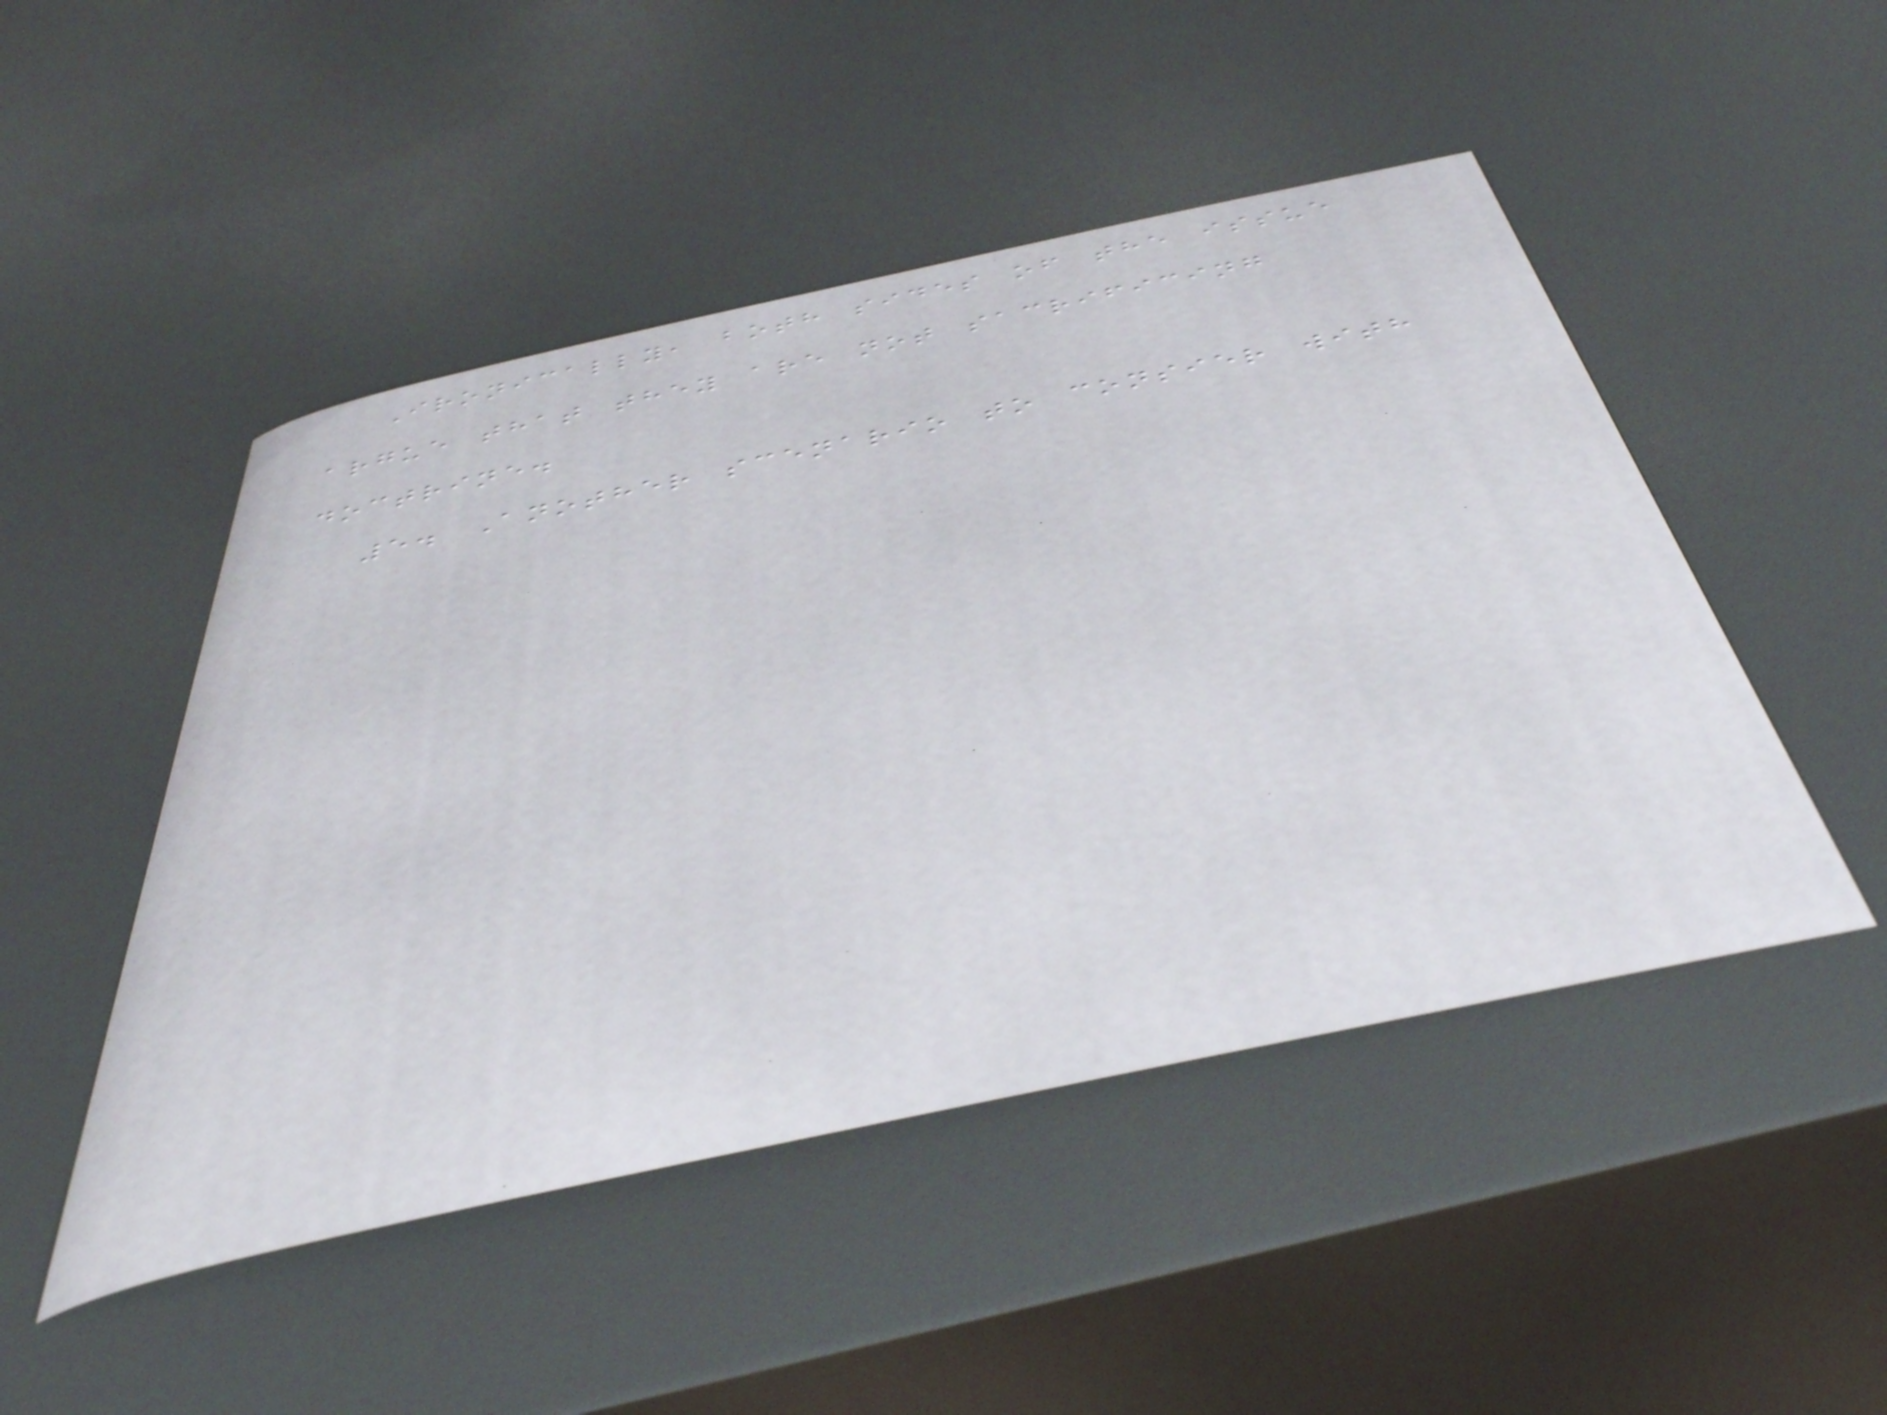Ironically, both sides of the issue
argue that they are not sacrificing
doctrine.
5. Another scenario to consier with
